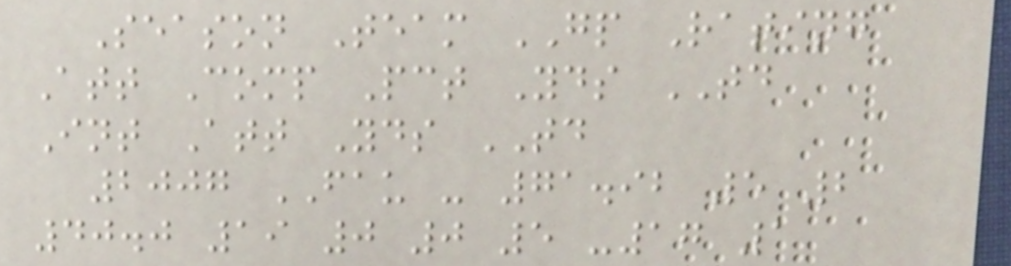Season Team GP Rating
Att Comp Pct Yds TD
Int Att Yds TD
2007 FAU - 71.92 5 2
40.0 19 0 0 5 -17 1
